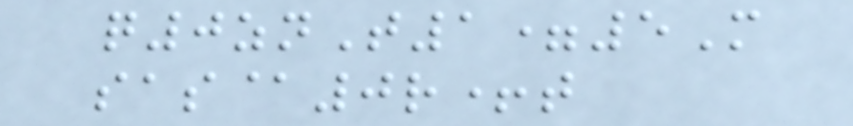q0znT1=5M
sas@0r+t
